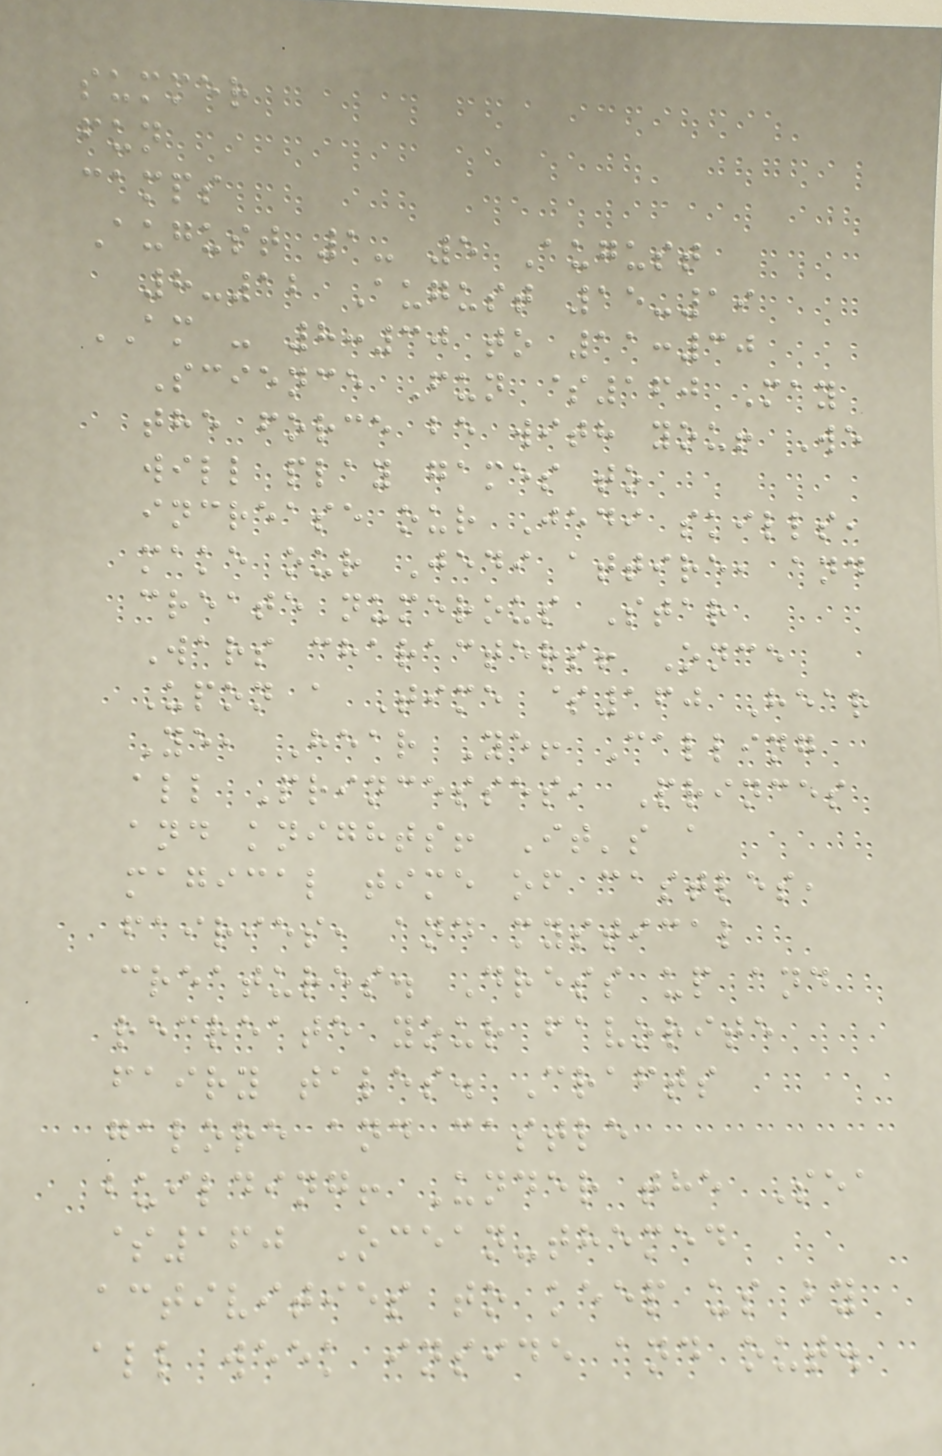summer
fun
camps
August 1- 5 August
8-12 August 15-19
AM - 8:30 to 11:30
Science Fun $160 May
the force be with you! We
will play games to
increase our Jedi skills,
make our Jedi attire, and
create numerous Star
Wars characters! Once
Upon a Time $160 Hear
Ye, Hear Ye! Calling
all Princesses, Princes
and knights! It's a
magical time of castles,
fairies, and mystical
creatures. Dress up and
recreate your favorite
fairy tales. Crafts
galore and castle
building! Under the Sea
$160 Ocean-themed
activities to keep us by
all week inside and out.
